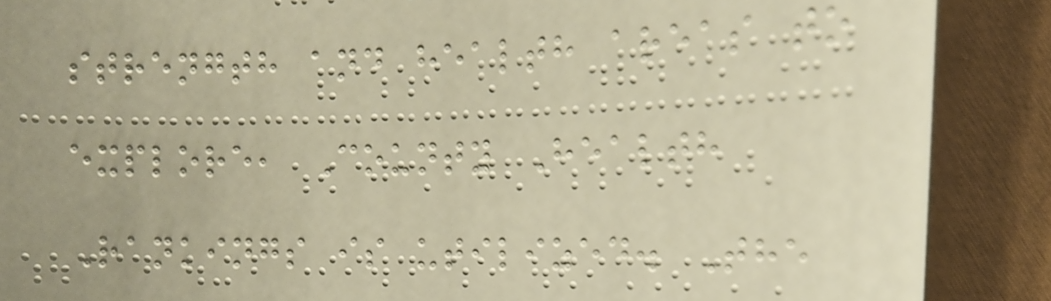strength and health areas to
explore, County Health
Rankings is utilized. The
